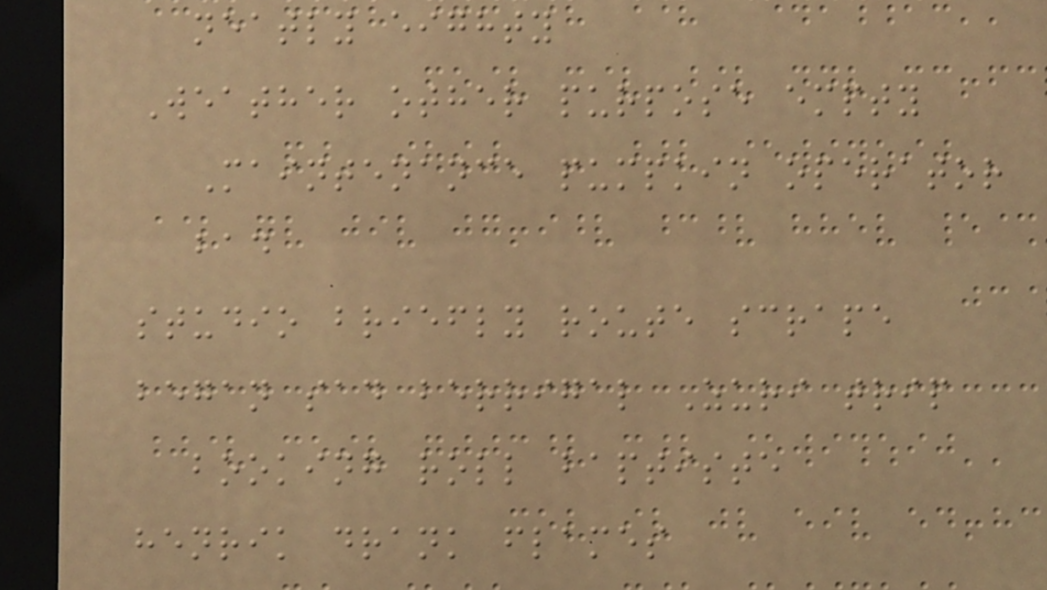neatly eighty
Weather other purpose empty
Maintenance pumpkin operator
bad
studio briefly route scrape
began sad berrigal Zuri trip
booking roll baptiste
henrik drank flames
